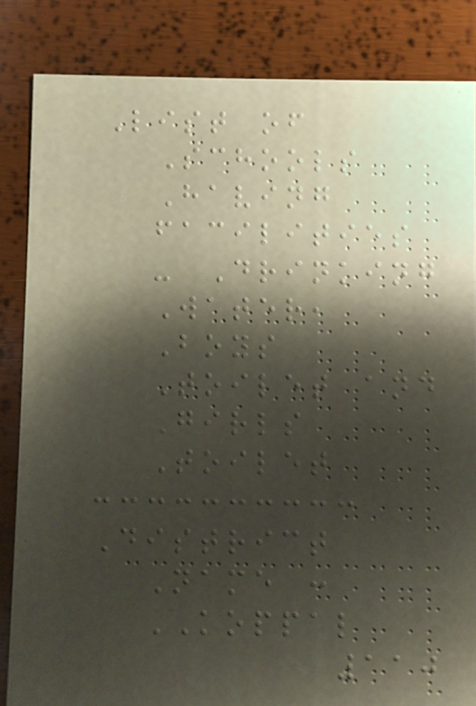List of
Schools
Having
facilities
- Drinking
Water,
Boys
Toilet and
Girls
Toilet
District
Name :
KOPPAL
110
